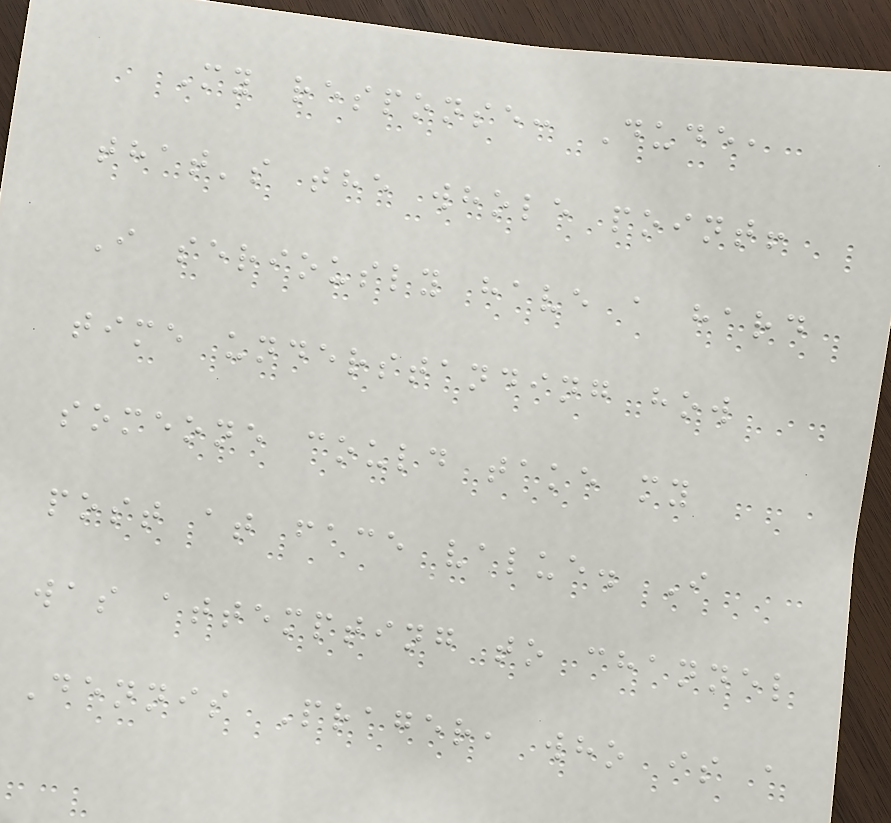My response: Dude,
that's the whole point!
I seriously have a hard
time understanding how
someone could take my
post at face value. I
was attempting to channel
Dennis Prager, who is a
